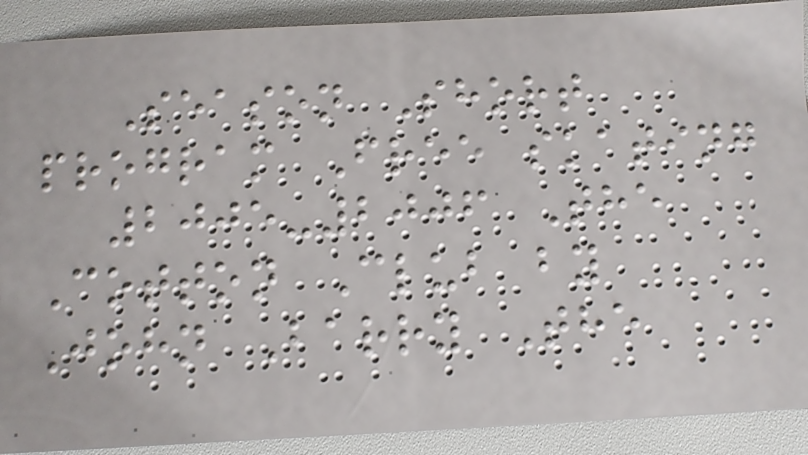Season Short
program Free skating
2005-2006 The
Cotton Club by
John Barry The
